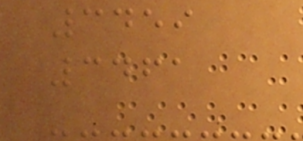3459
3461
